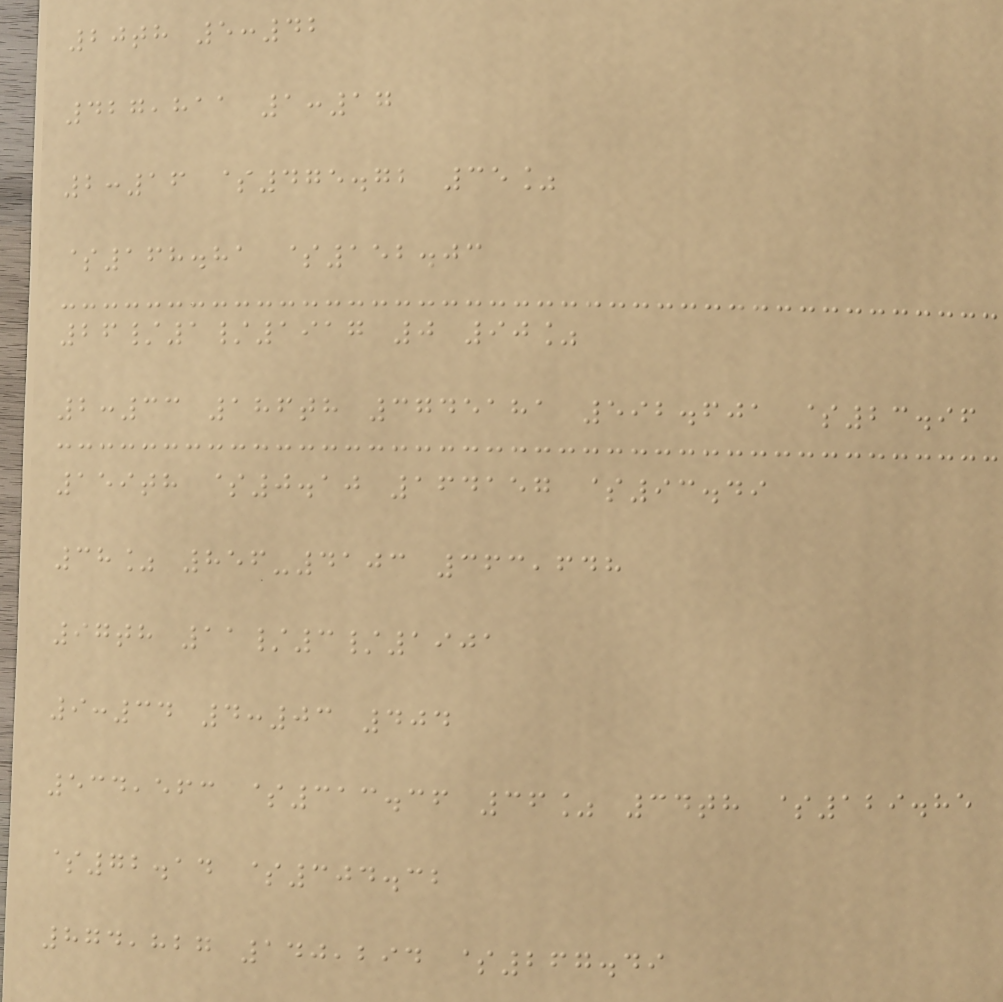20th 5:42
427,811 1:17
2:16 $475.72 35%
$168.81 $152.03
26/1/1917 0 90%
2:33 186th 3745181 592.601 $23.96
159th $0.10 164157 $93.49
38% 856-4103 363,648
97th 11/3/1901
9:34 4:03 404
534,563 $313.36 36% 34th $129.85
$72.14 $304.32
874,827 140,294 $267.49
